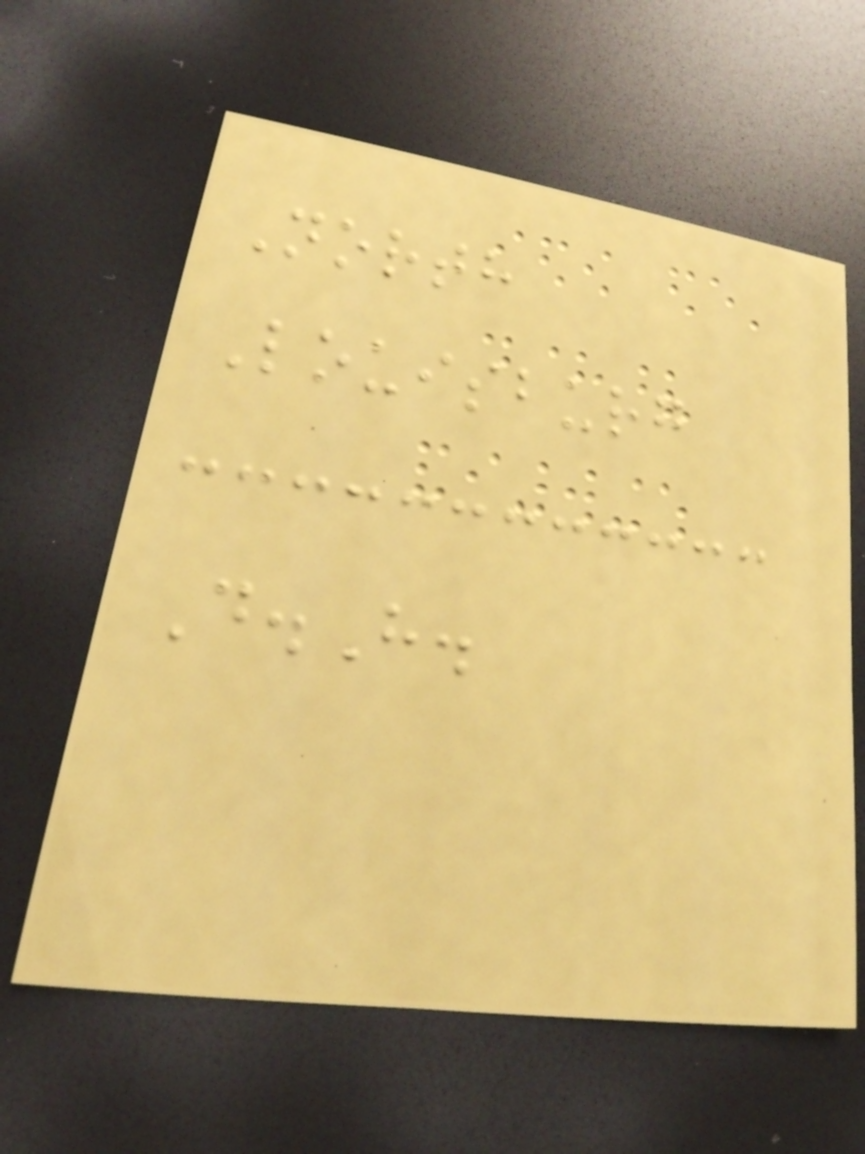North
Louisburg
D.H.
